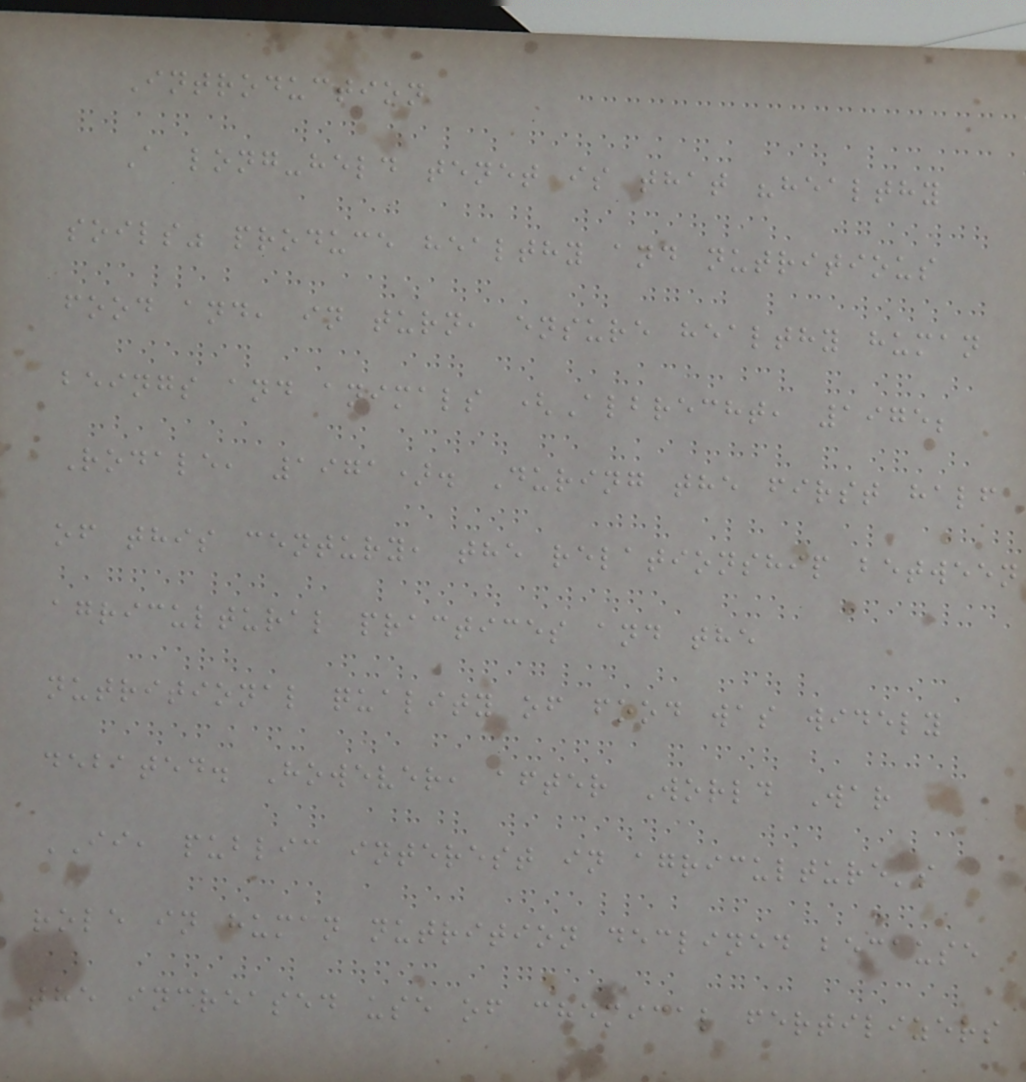Introduction
A long-held tenet is that "healthy
soils" produce healthy and nutritious
food and, in turn, ensure healthy human
beings and animals (Albrecht, 1975;
Rodale, 1971). During the first half
of this century, the relationship between
agricultural practices and the
nutritional quality of food was widely
debated. However, after World War
II, public interest in agriculture's
role in human nutrition declined because
the increased use of chemical fertilizers
